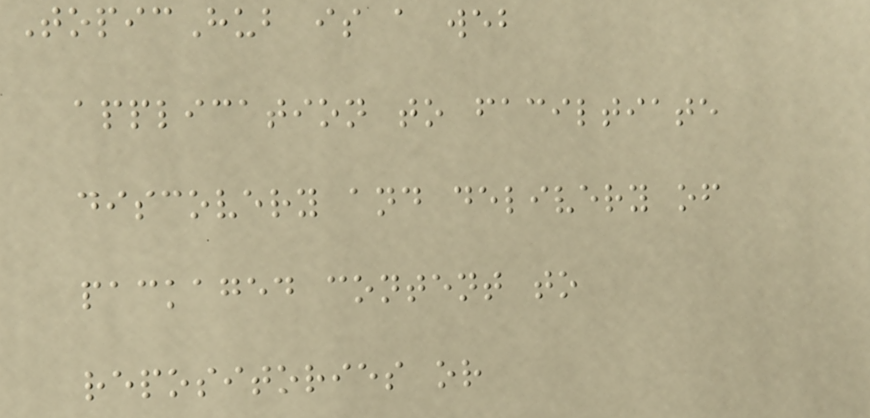TopicHub is a web
application to faciltiate
discovery and delivery of
packaged content to
repositories or
